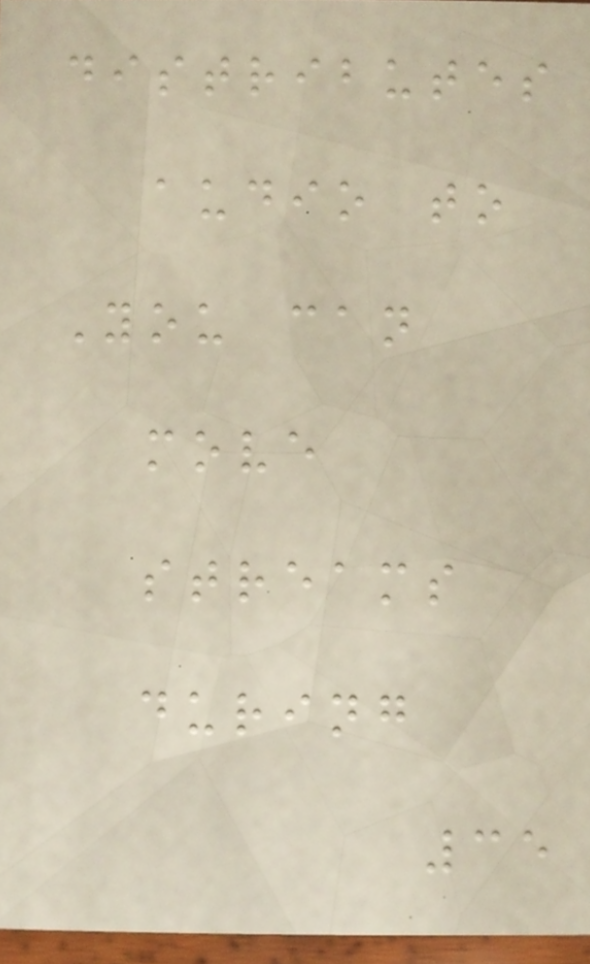distributes
audio to
You can
move
streams
during
35
